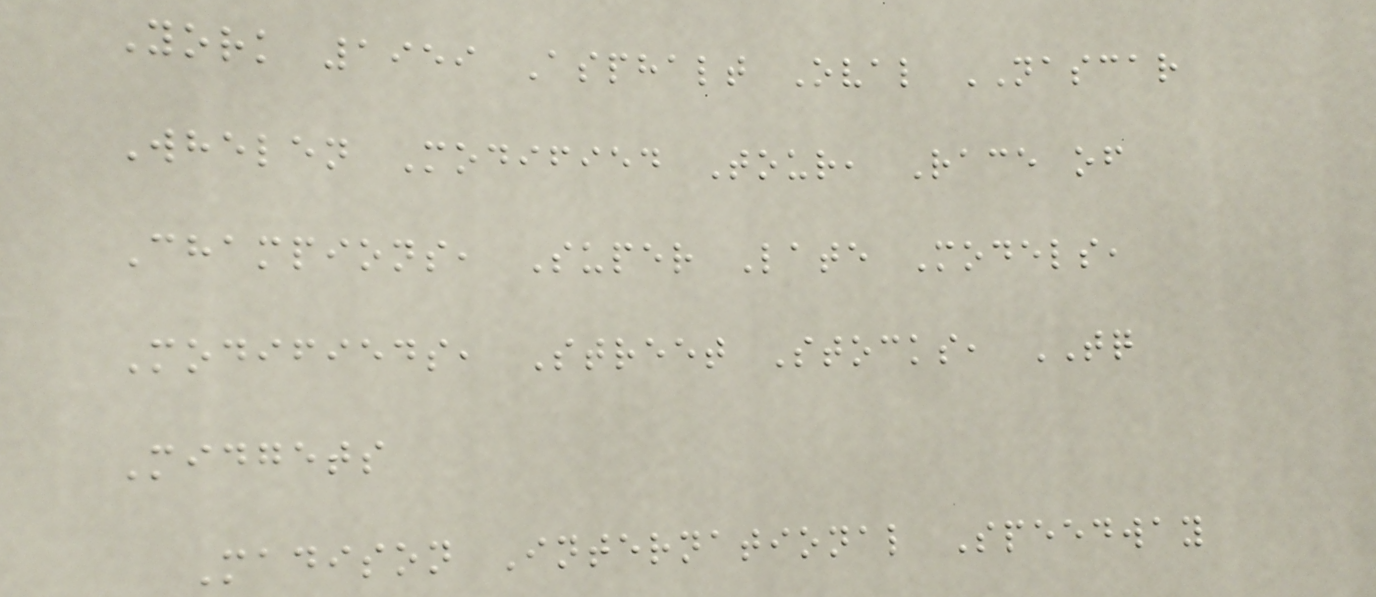York 1959 Asphalt Oval NASCAR
Whelen Modified Tour, Race of
Champions, Super Late Models,
Modifieds, Street Stocks, TQ
Midgets
Madison International Speedway
